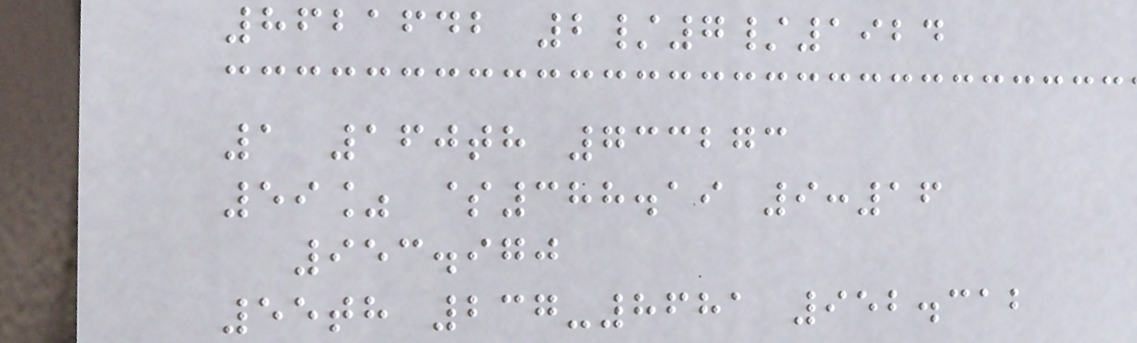8621642 2/7/1924
1 160th 733273
59% $388.19 9:16
953.970
55th 237-8681 952.312
